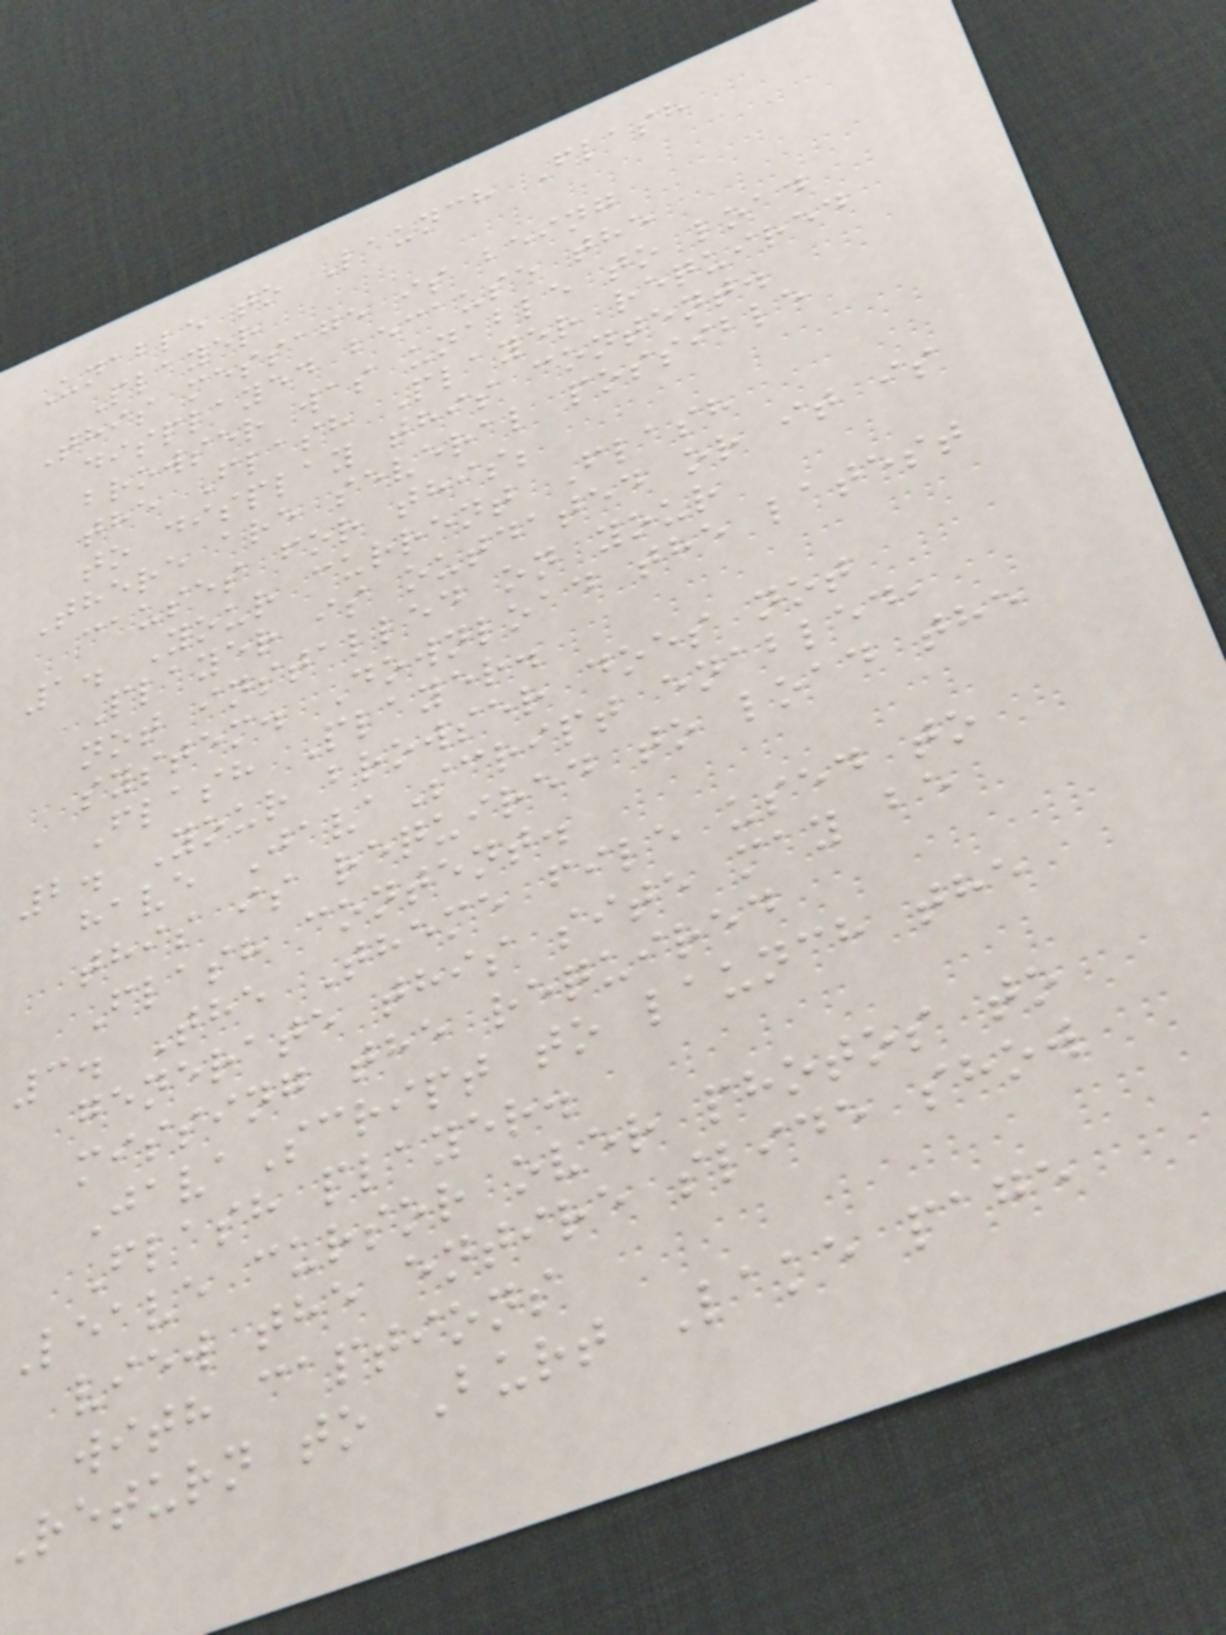Unable to Launch Flash
Player
This message is being
displayed because the
browser was unable to load
the Flash Player required
to display this content.
There are several possible
causes for this;
1. Your current Flash
Player is outdated or it is
not installed on your
system. Download the latest
Flash Player.
2. Your browser does not
have JavaScript enabled,
this is required to load the
Flash content.
3. The Theme file used to
generate this site may be
missing the required
JavaScript to launch the
Flash player.
Leave cursor over photos to
view the entire slide show
with captions
return to Burt Lake page
